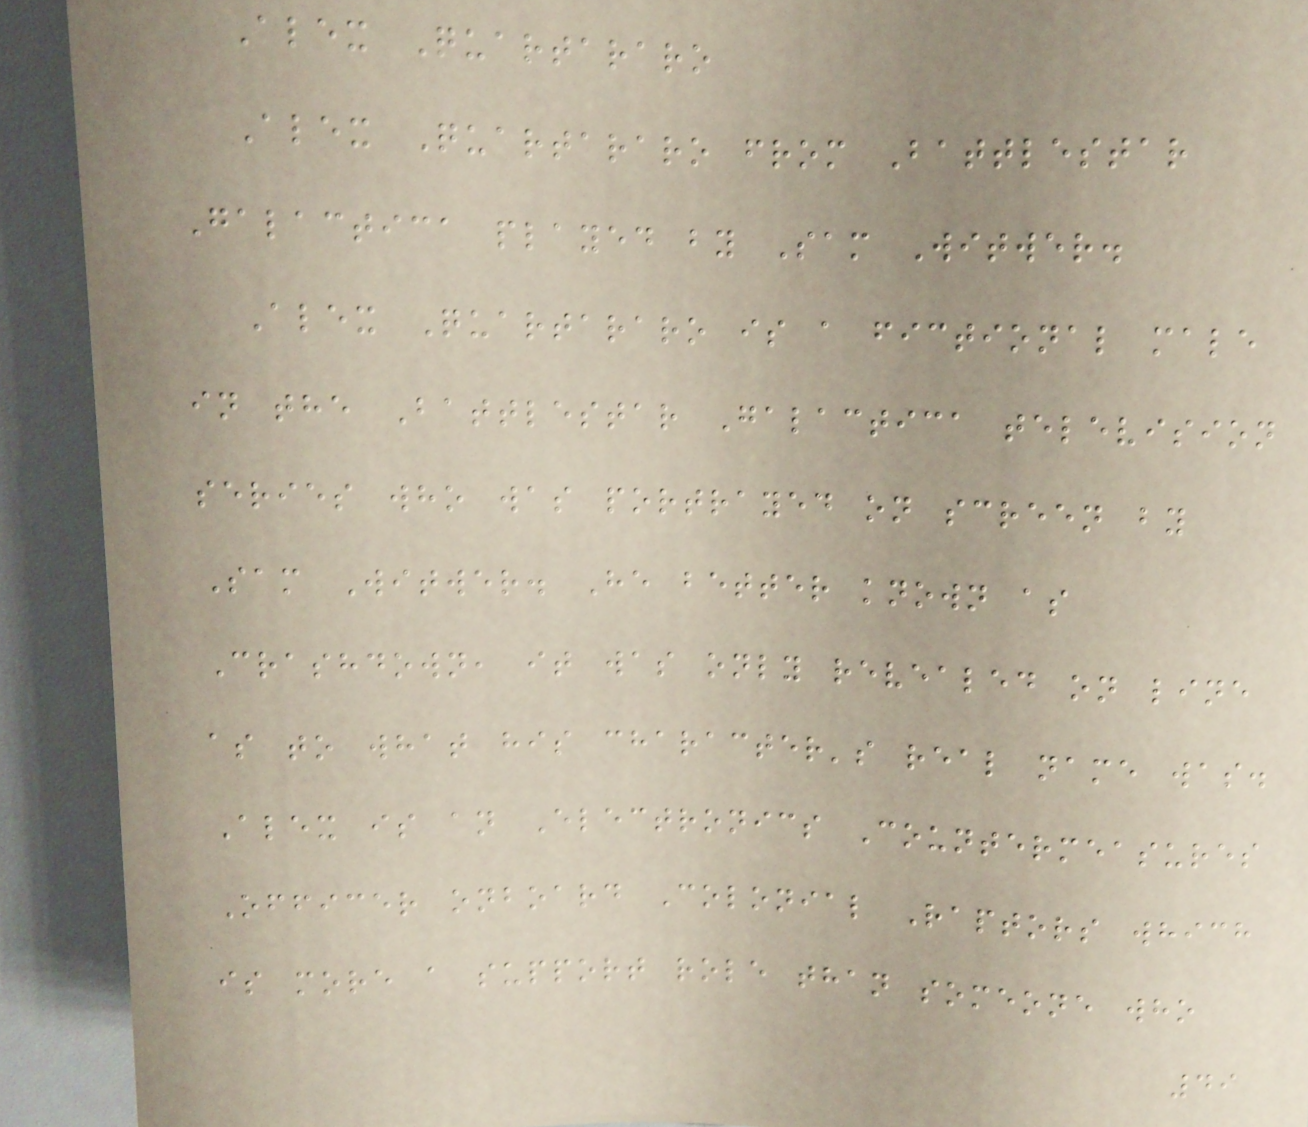Alex Quartararo
Alex Quartararo from Battlestar
Galactica played by Sam Witwer.
Alex Quartararo is a fictional male
in the Battlestar Galactica television
series who was portrayed on screen by
Sam Witwer. He better known as
Crashdown, it was only revealed on line
as to what his character's real name was.
Alex is an Electronics Countermeasures
Officer onboard Colonial Raptors which
is more a support role than someone who
49
